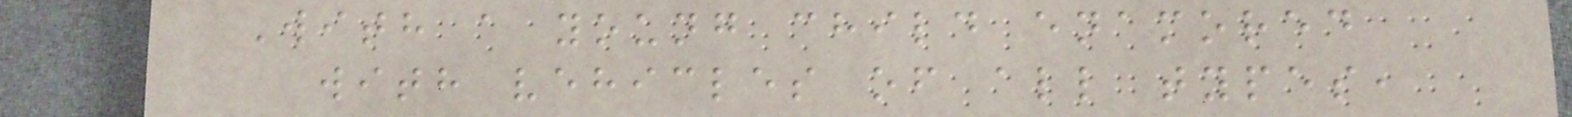With a young child enamored
with vehicles of all types,
